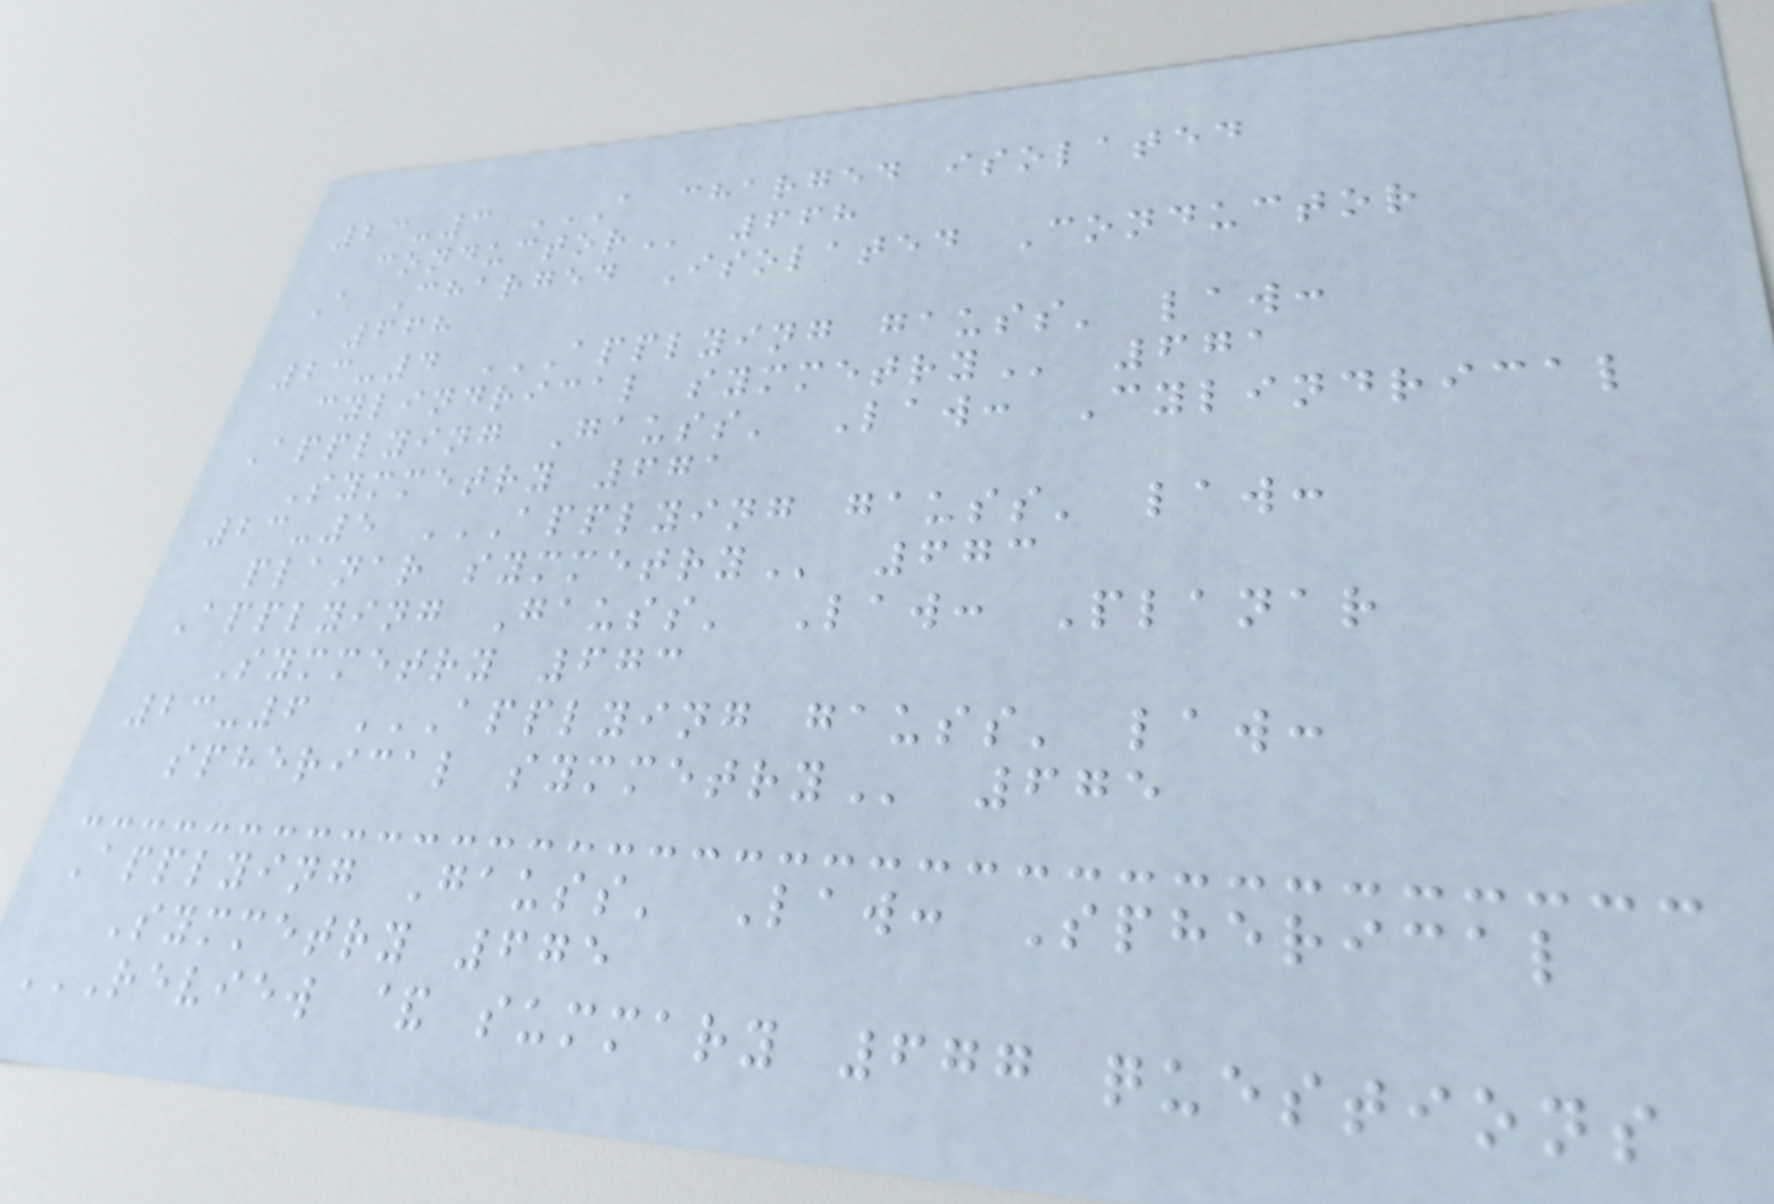23-3 A CHARGED ISOLATED
CONDUCTOR 668
A Charged Isolated Conductor
668
23-4 APPLYING GAUSS' LAW:
CYLINDRICAL SYMMETRY 671
Applying Gauss' Law: Cylindrical
Symmetry 671
23-5 APPLYING GAUSS' LAW:
PLANAR SYMMETRY 673
Applying Gauss' Law: Planar
Symmetry 673
23-6 APPLYING GAUSS' LAW:
SPHERICAL SYMMETRY 675
Applying Gauss' Law: Spherical
Symmetry 675
REVIEW & SUMMARY 677 QUESTIONS
